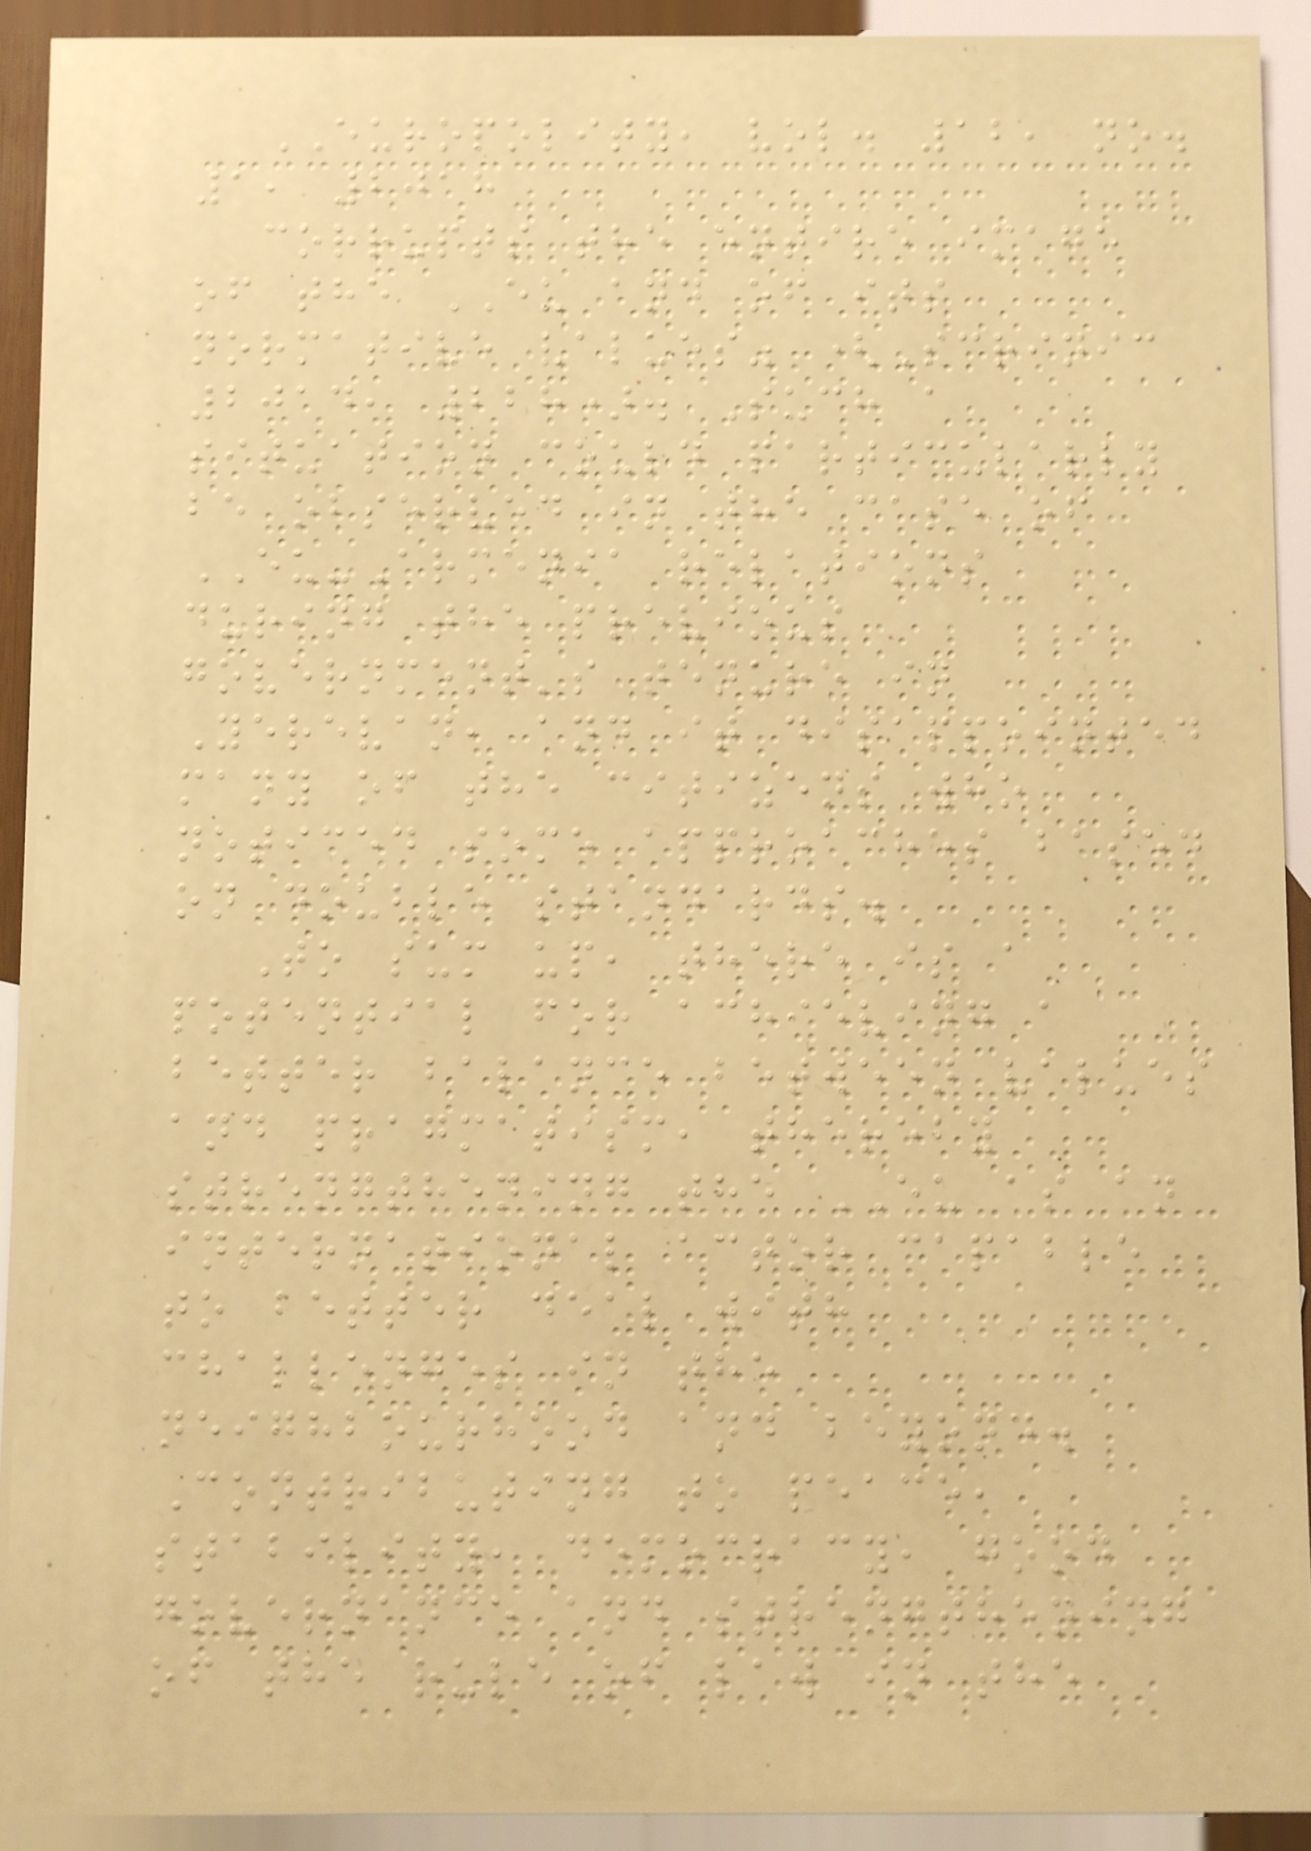EUROPOLITY, vol. 12, no.
1, 2018
corrupts the entire image
of the EU and of its
normative values" (Scrinic
2014, 228). Such a
situation could particularly
be observed in the case of
EU-Armenia relations
during the previous
government's tenure in
Yerevan, and it disappointed
many of the citizens who
noticed some approaches based
on double standards.
To sum up, there is a
potential for achieving a
better balance between values
and pragmatism, thereby
strengthening the EU as an
international actor capable
to better deal with
challenges in the
neighbourhood and beyond.
Contributing to peace,
stability, democracy, good
governance and strengthening
of the rule of law in the
